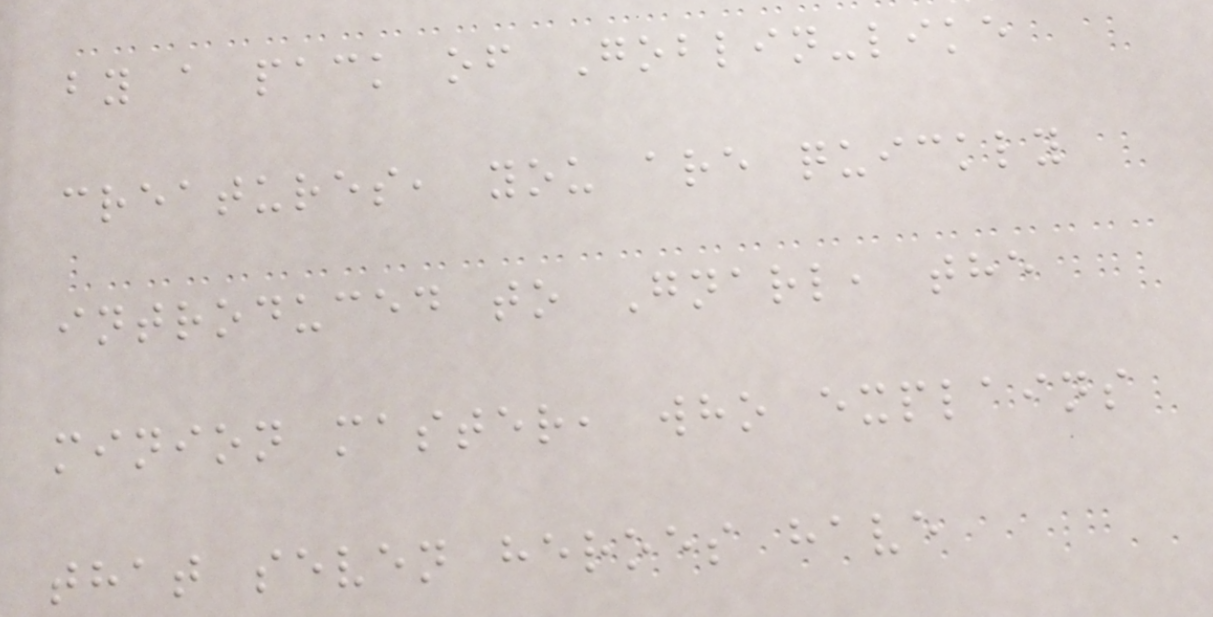by a pack of Goblin-like
creatures, you are quickly
introduced to Gnarl, the
minion master, who explains
that seven heroes have
